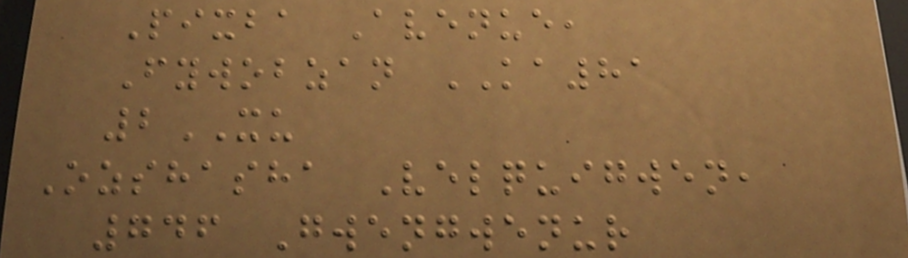Pixba Avenue,
Fywobzan KA81
2XU
Ozshasha Velquigwen,
746 Gwengwenur
